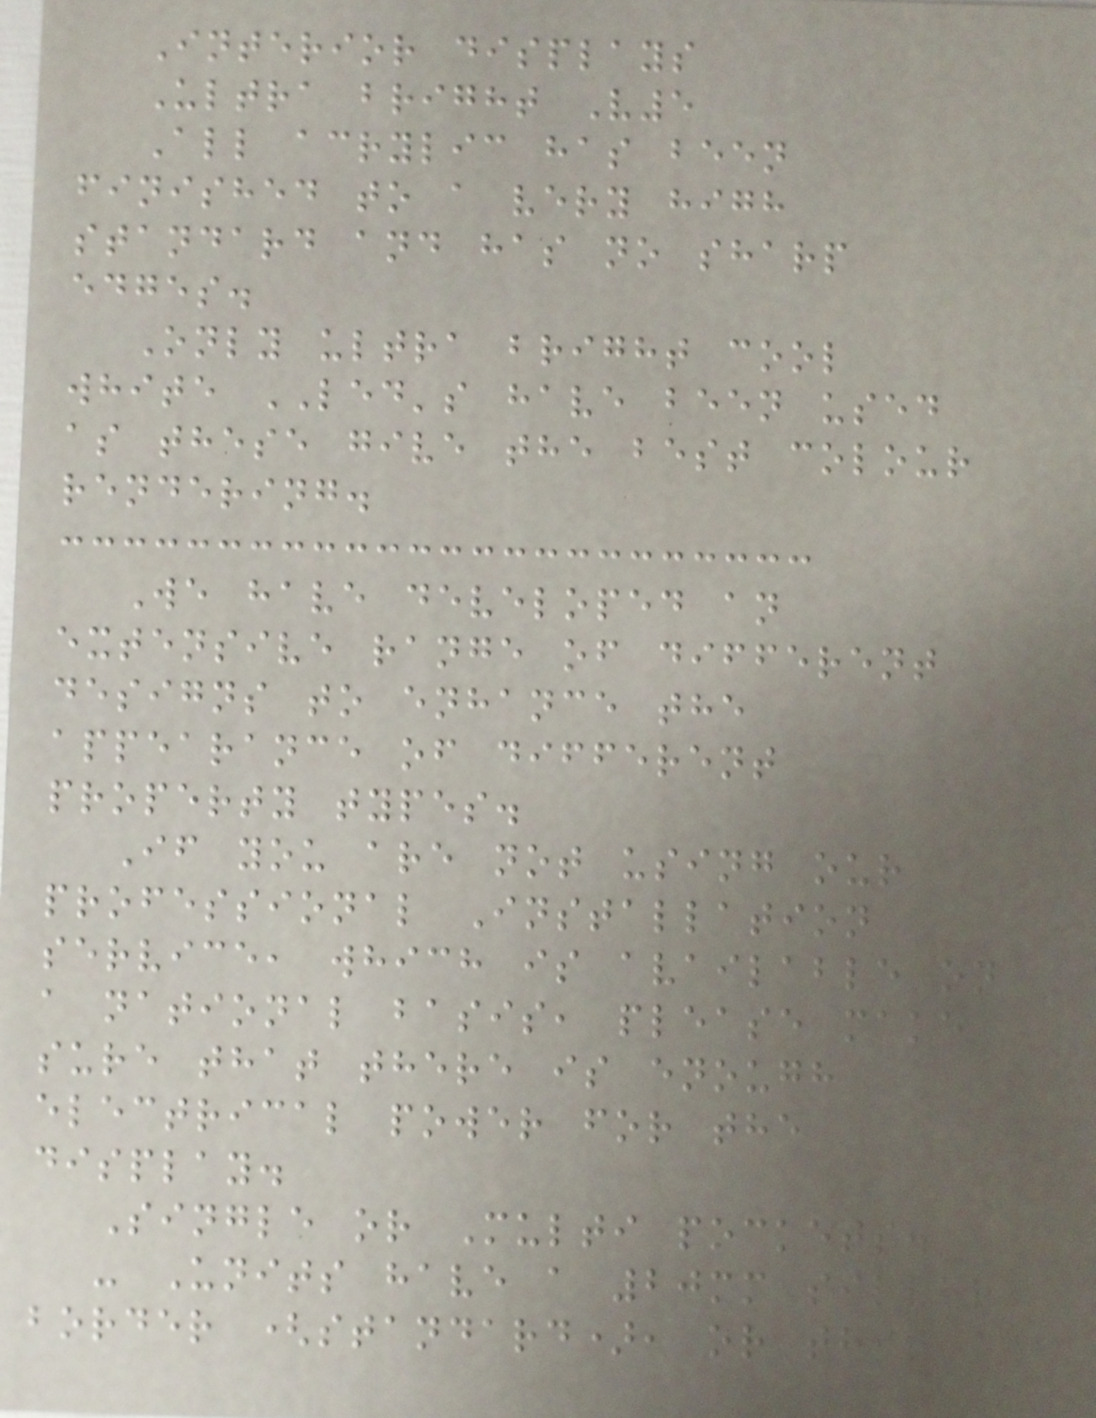Interior displays
Ultra bright V5
All acrylic has been
finished to a very high
standard and has no sharp
edges.
Only ultra bright cool
white LED's have been used
as these give the best colour
rendering.
We have developed an
extensive range of different
designs to enhance the
appearance of different
property types.
If you are not using our
professional Installation
service, which is available on
a national basis, please make
sure that there is enough
electrical power for the
display.
Single or Multi pockets.
- Units have a 20mm silver
border (standard), or this
